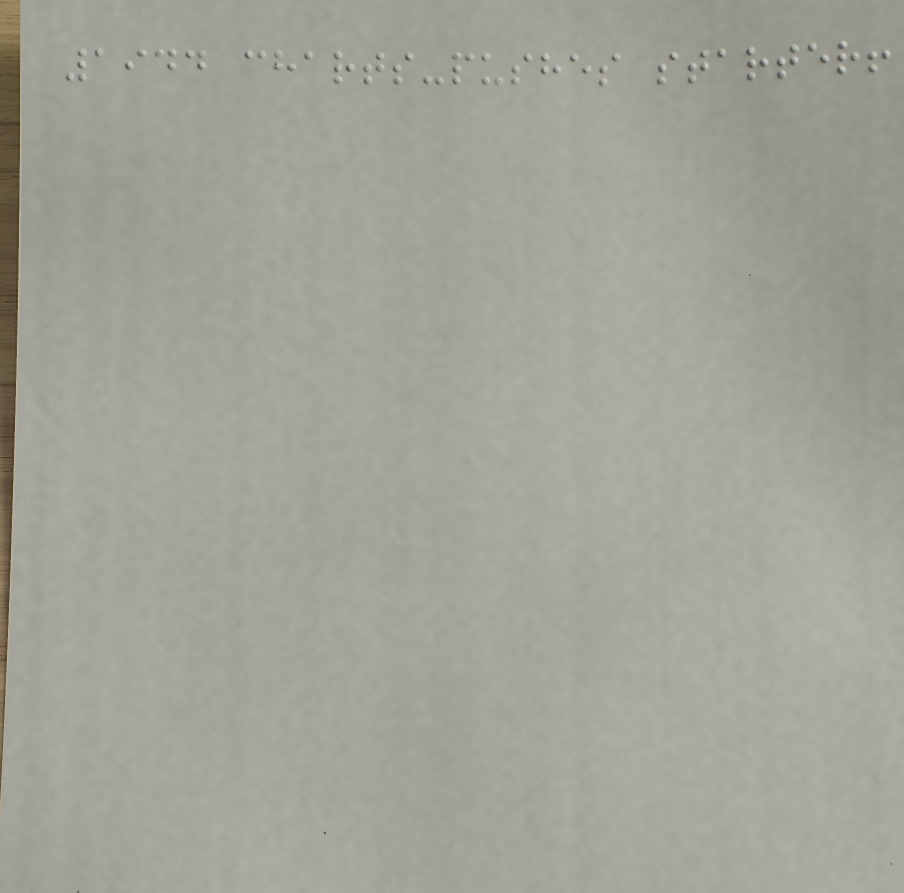1944 charts-pushes starter!
